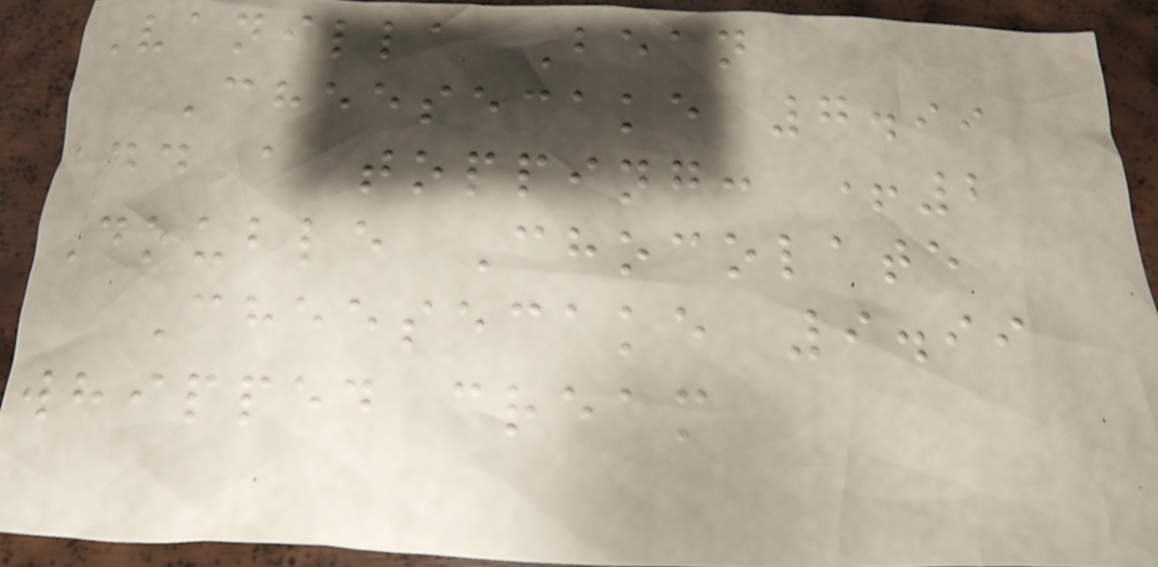Vanilla Bean
Cheesecake 7.99
add a topping: +2
Double Chocolate
Cheesecake 9.99
whipped cream
